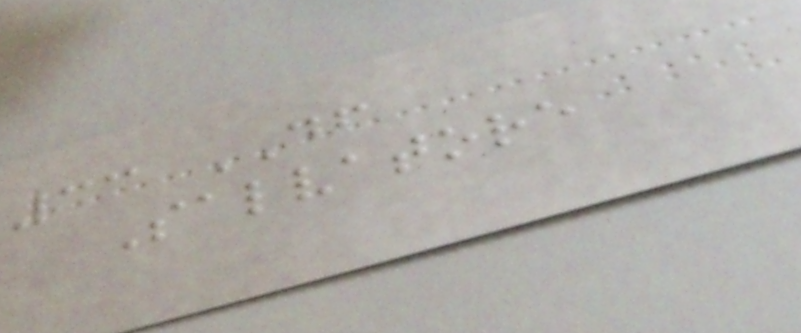33 DF
Salvatore
